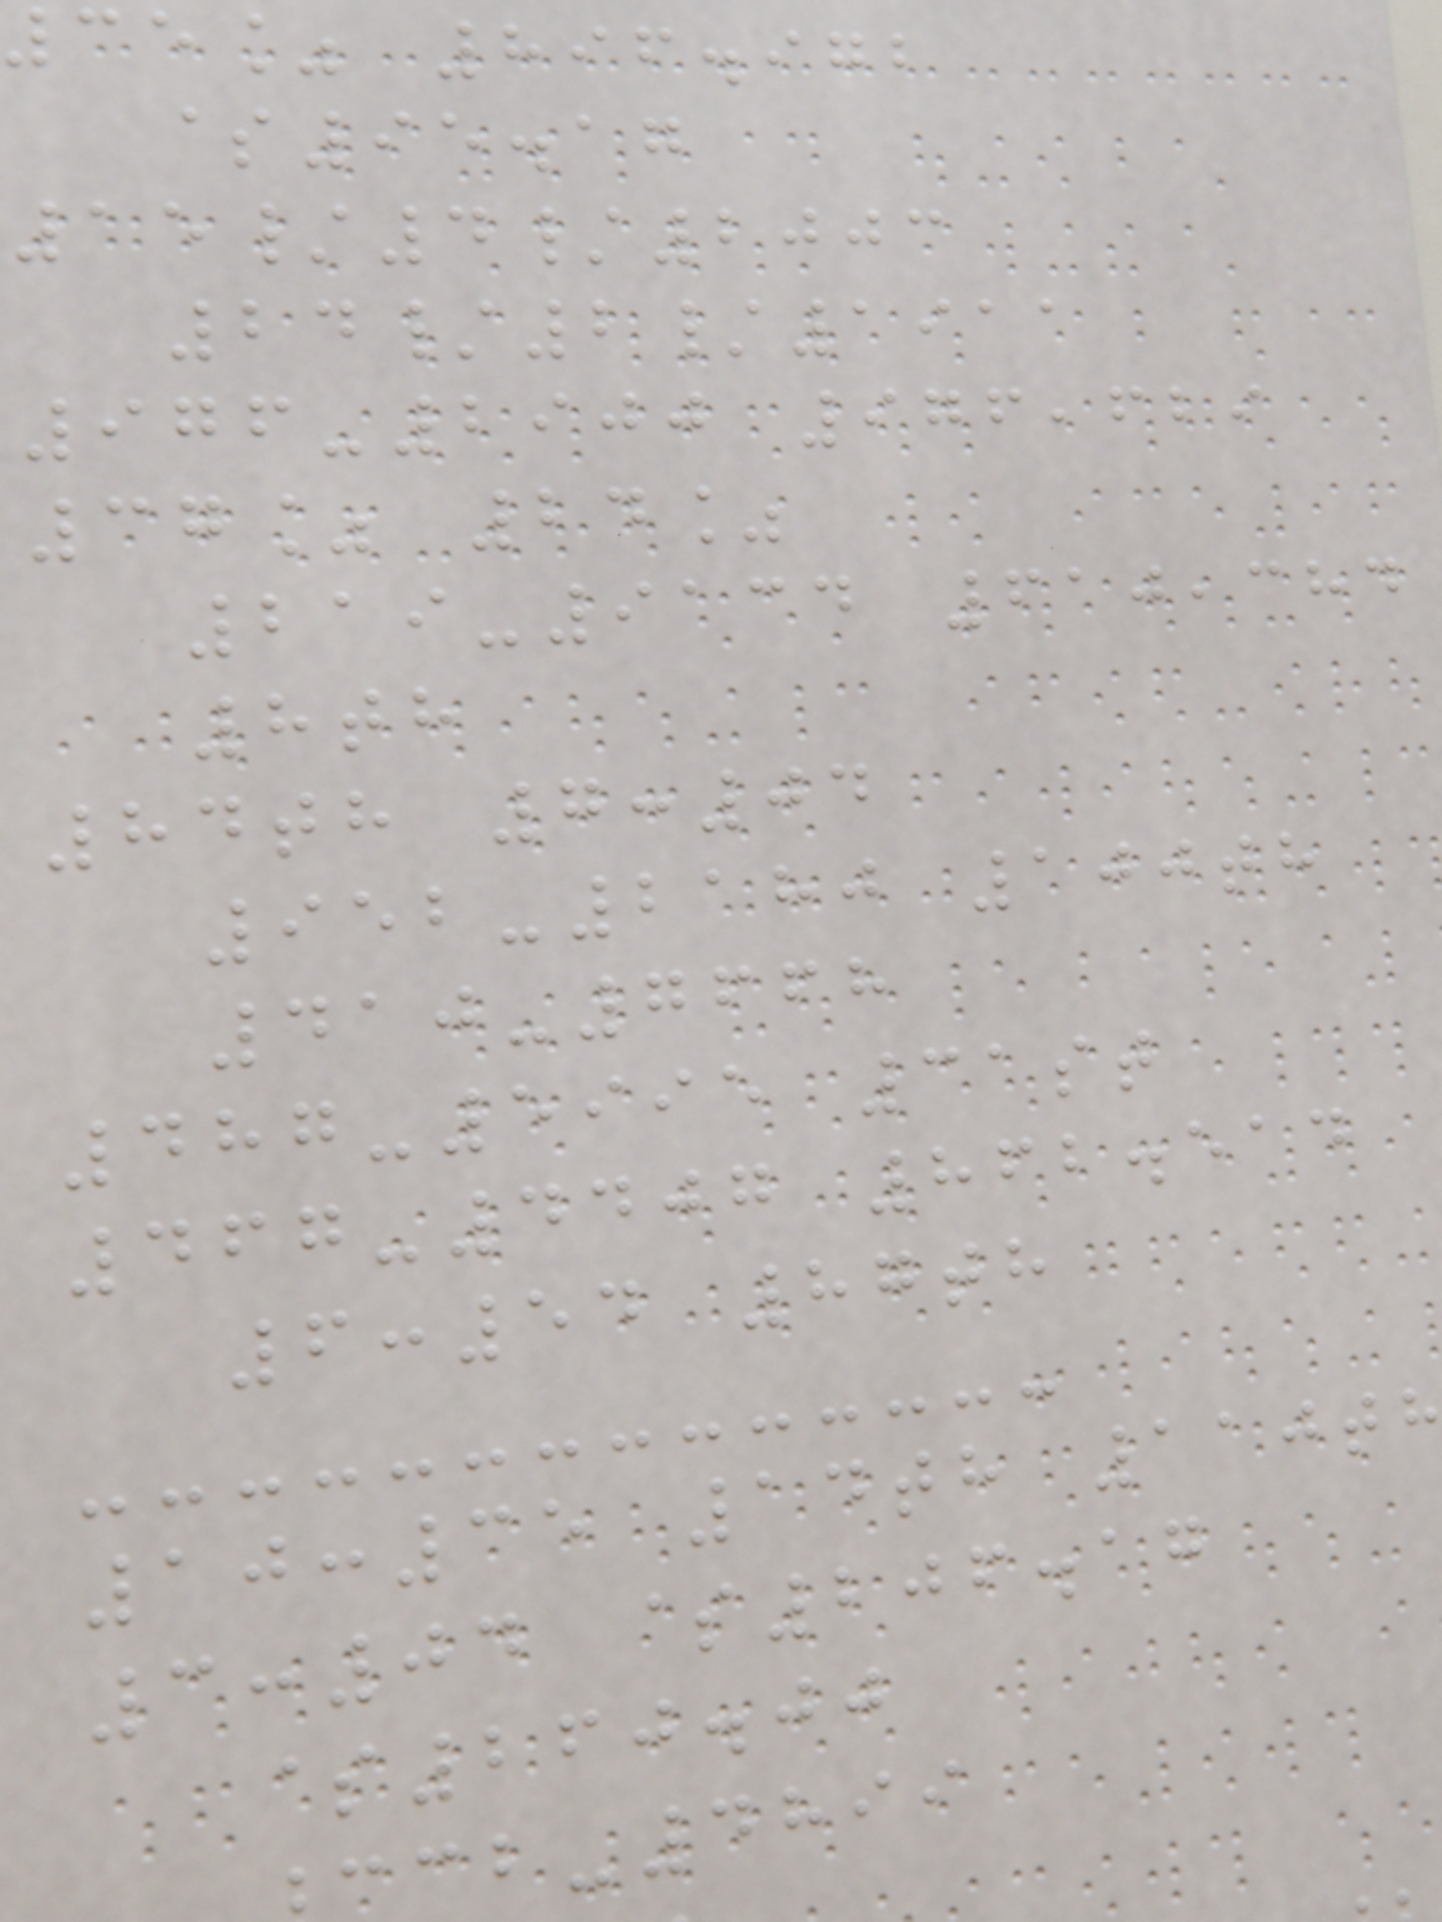35% 896.972
$95.17
15/4/2003
24/2/1911
976-2900 976,629
37% 24%
219-9134 610,384
8th
84th 7:04
952-2180 100th
410-7668
487-5995 31st
467-4407 862.514
6:54 87th
10:35 14th 110th
3:04 $206.17
$260.00
-4899
